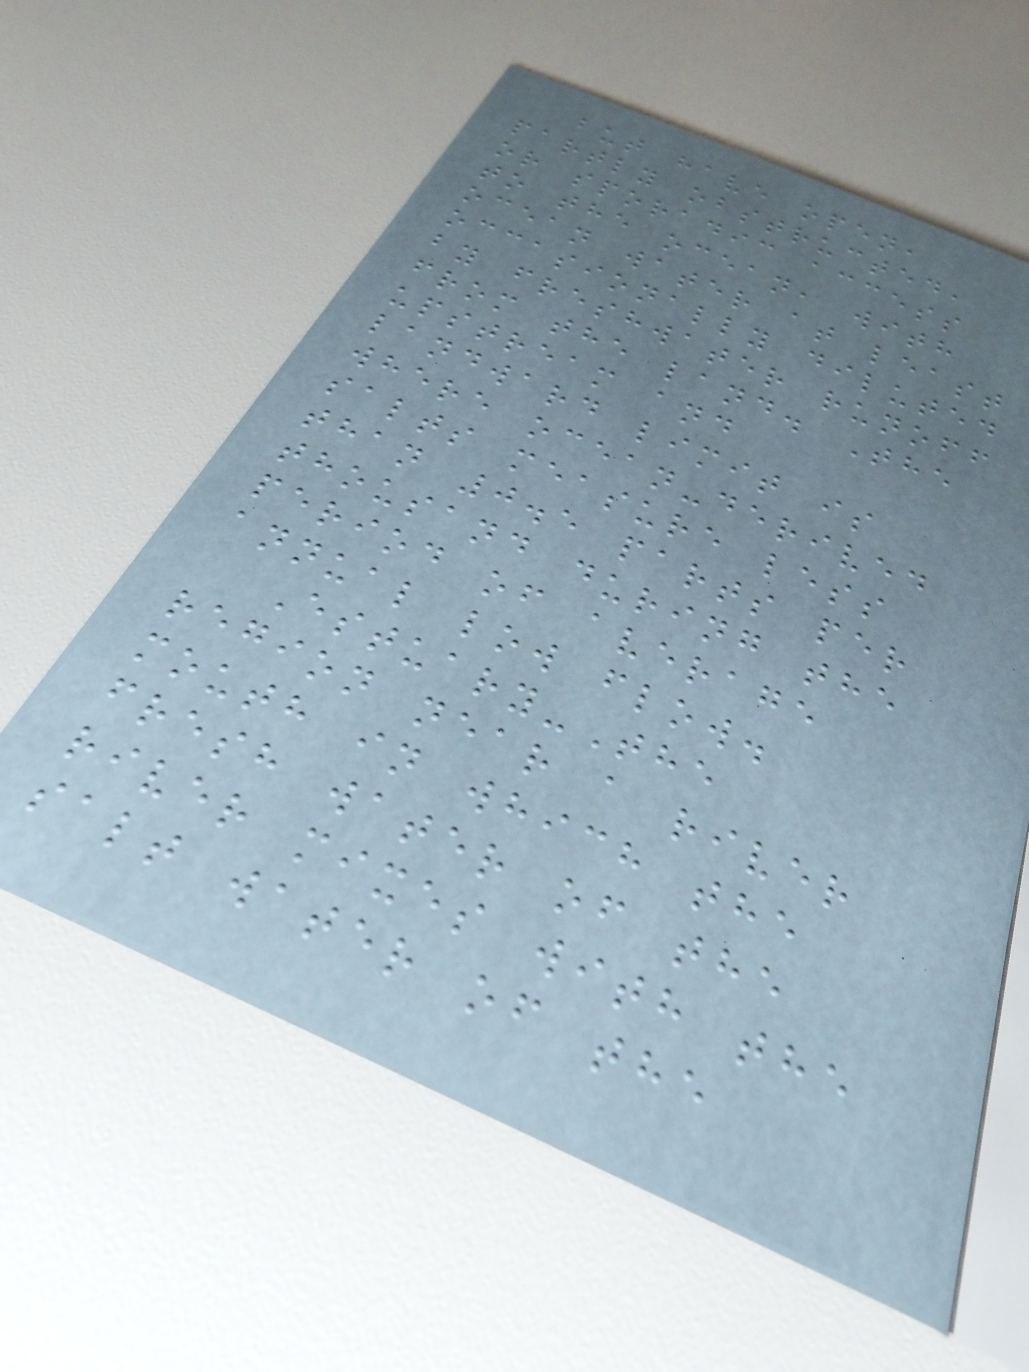but have open,
partly obstructed,
or sporadic access
to the ocean, with
ocean water at least
occasionally diluted
by freshwater runoff
from the land. The
upstream and
landward limit is
where ocean-derived
salts measure less
than 0.5 parts per
thousand during the
period of average
annual low flow.
Estuary-The
region near a river
mouth in which the
fresh water of the
river mixes with the
salt water of the
